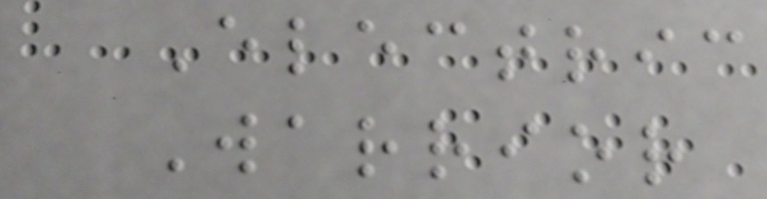Electric
Warrior
